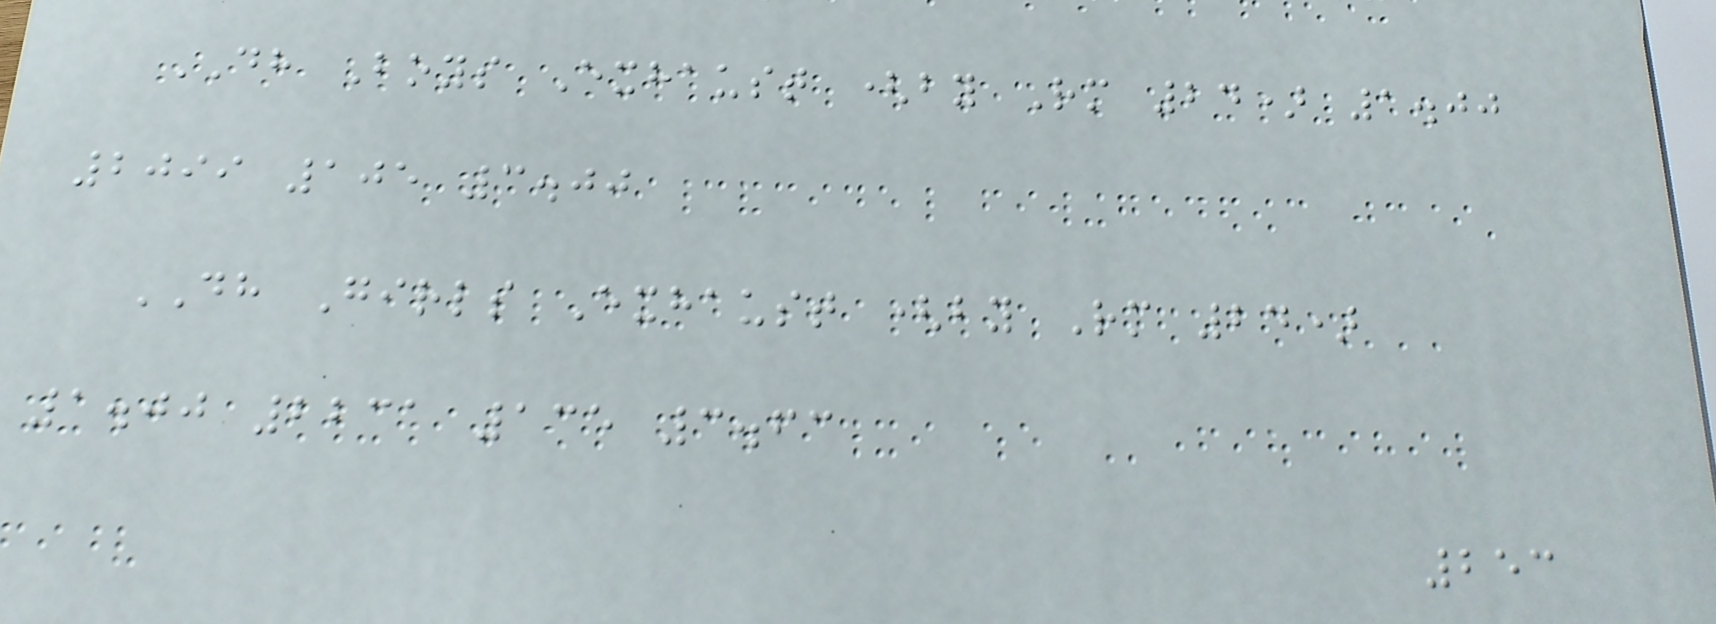DH Boys Exhaust (by Rm 24) 1.00
2099 105 3.00
DH Girls Exhaust (by Rm 24)
1.00 2231 135 3.63
253
